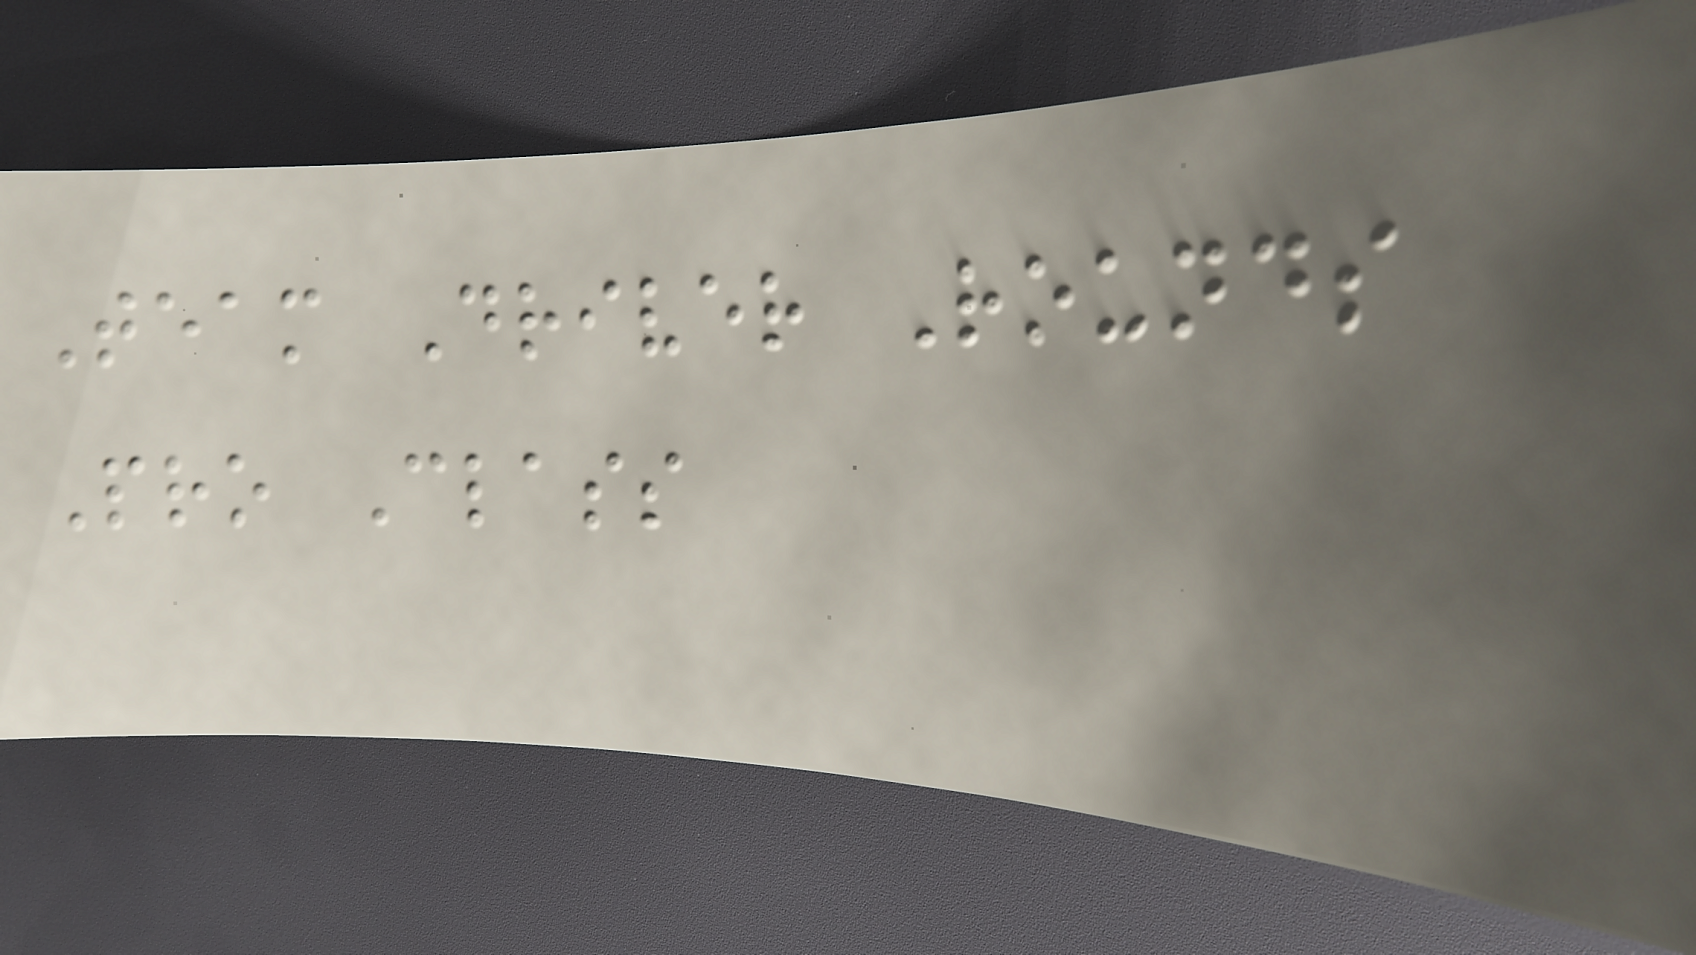Team Driver Rounds
Pro Class
